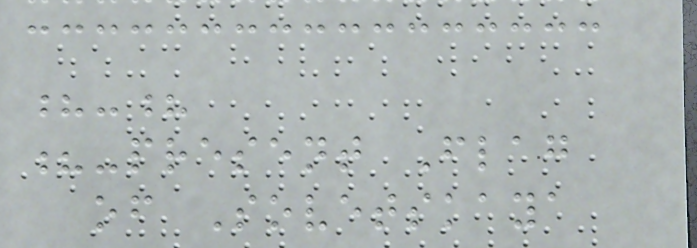?-?
?-present Flag
of Sovetskaya
